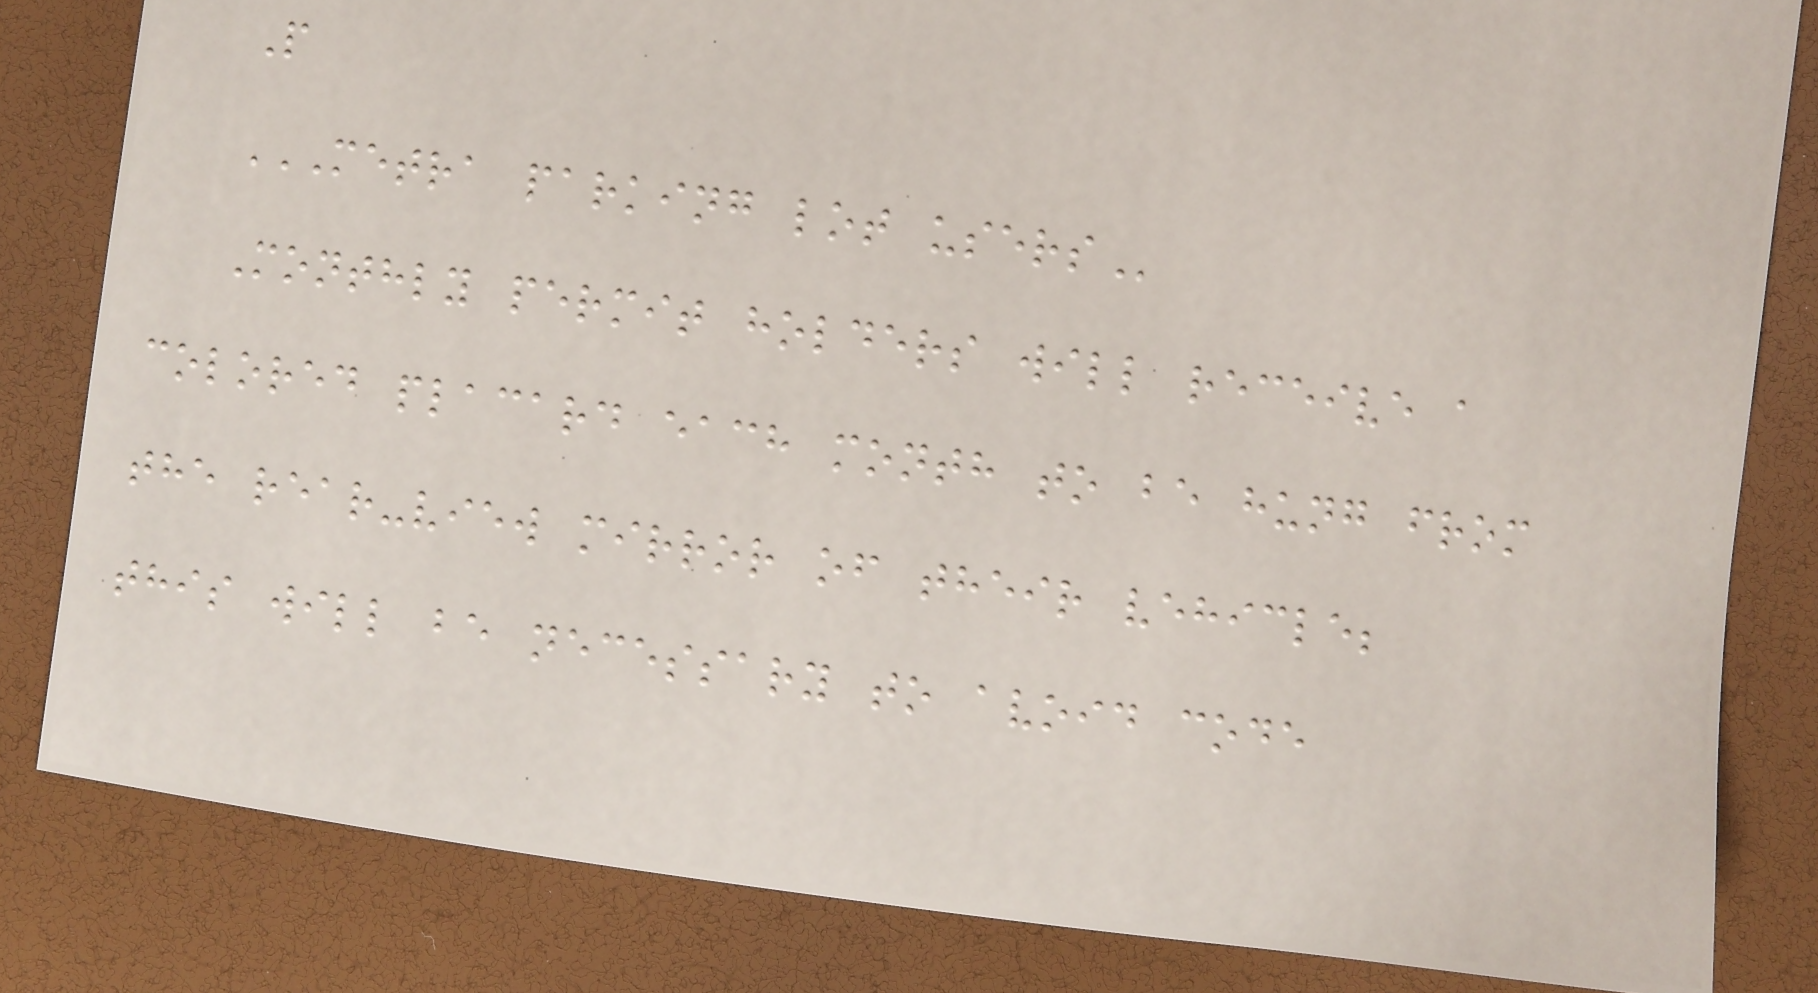P
METRA PARKING LOT USERS
Monthly permit holders will receive a
colored placard each month to be hung from
the rear-view mirror of their vehicle;
this will be necessary to avoid code
